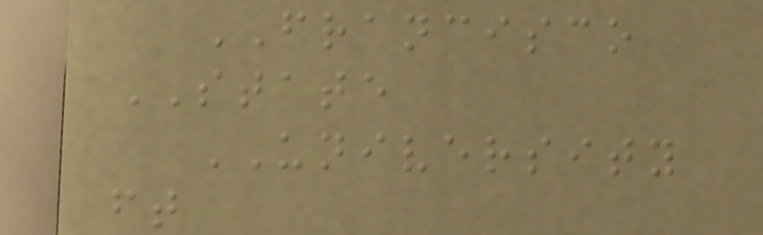FRANCISCO
STATE
UNIVERSITY
ft
